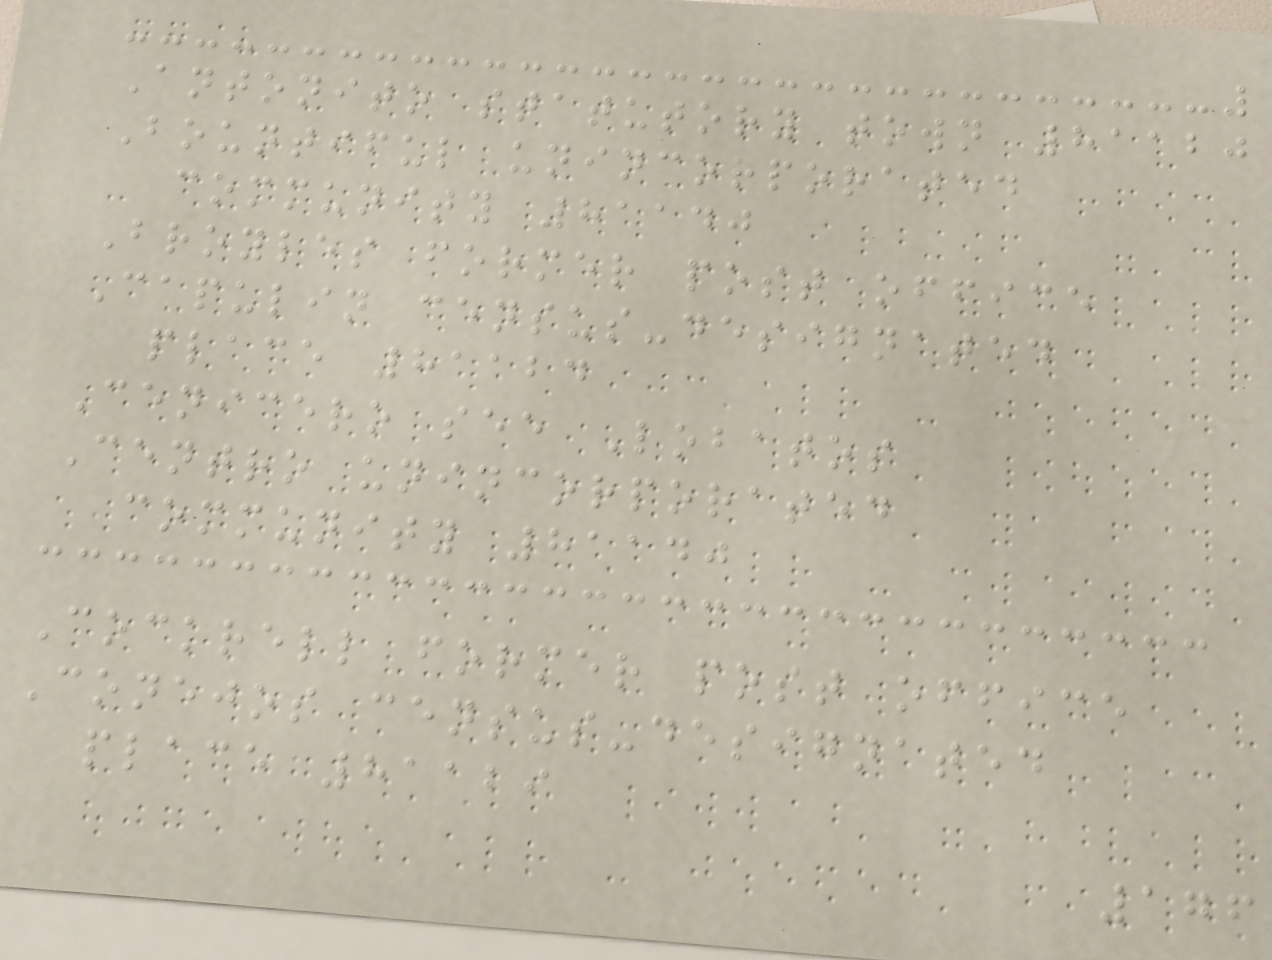Antonito statutory town 81120
Bountiful unincorporated
community 81140
Broyles former post office
Capulin census-designated
place 81124
Cenicero see Lobatos
Centro unincorporated
community 81140
Cockrell former post office
Conejos census-designated
place 81129
176
